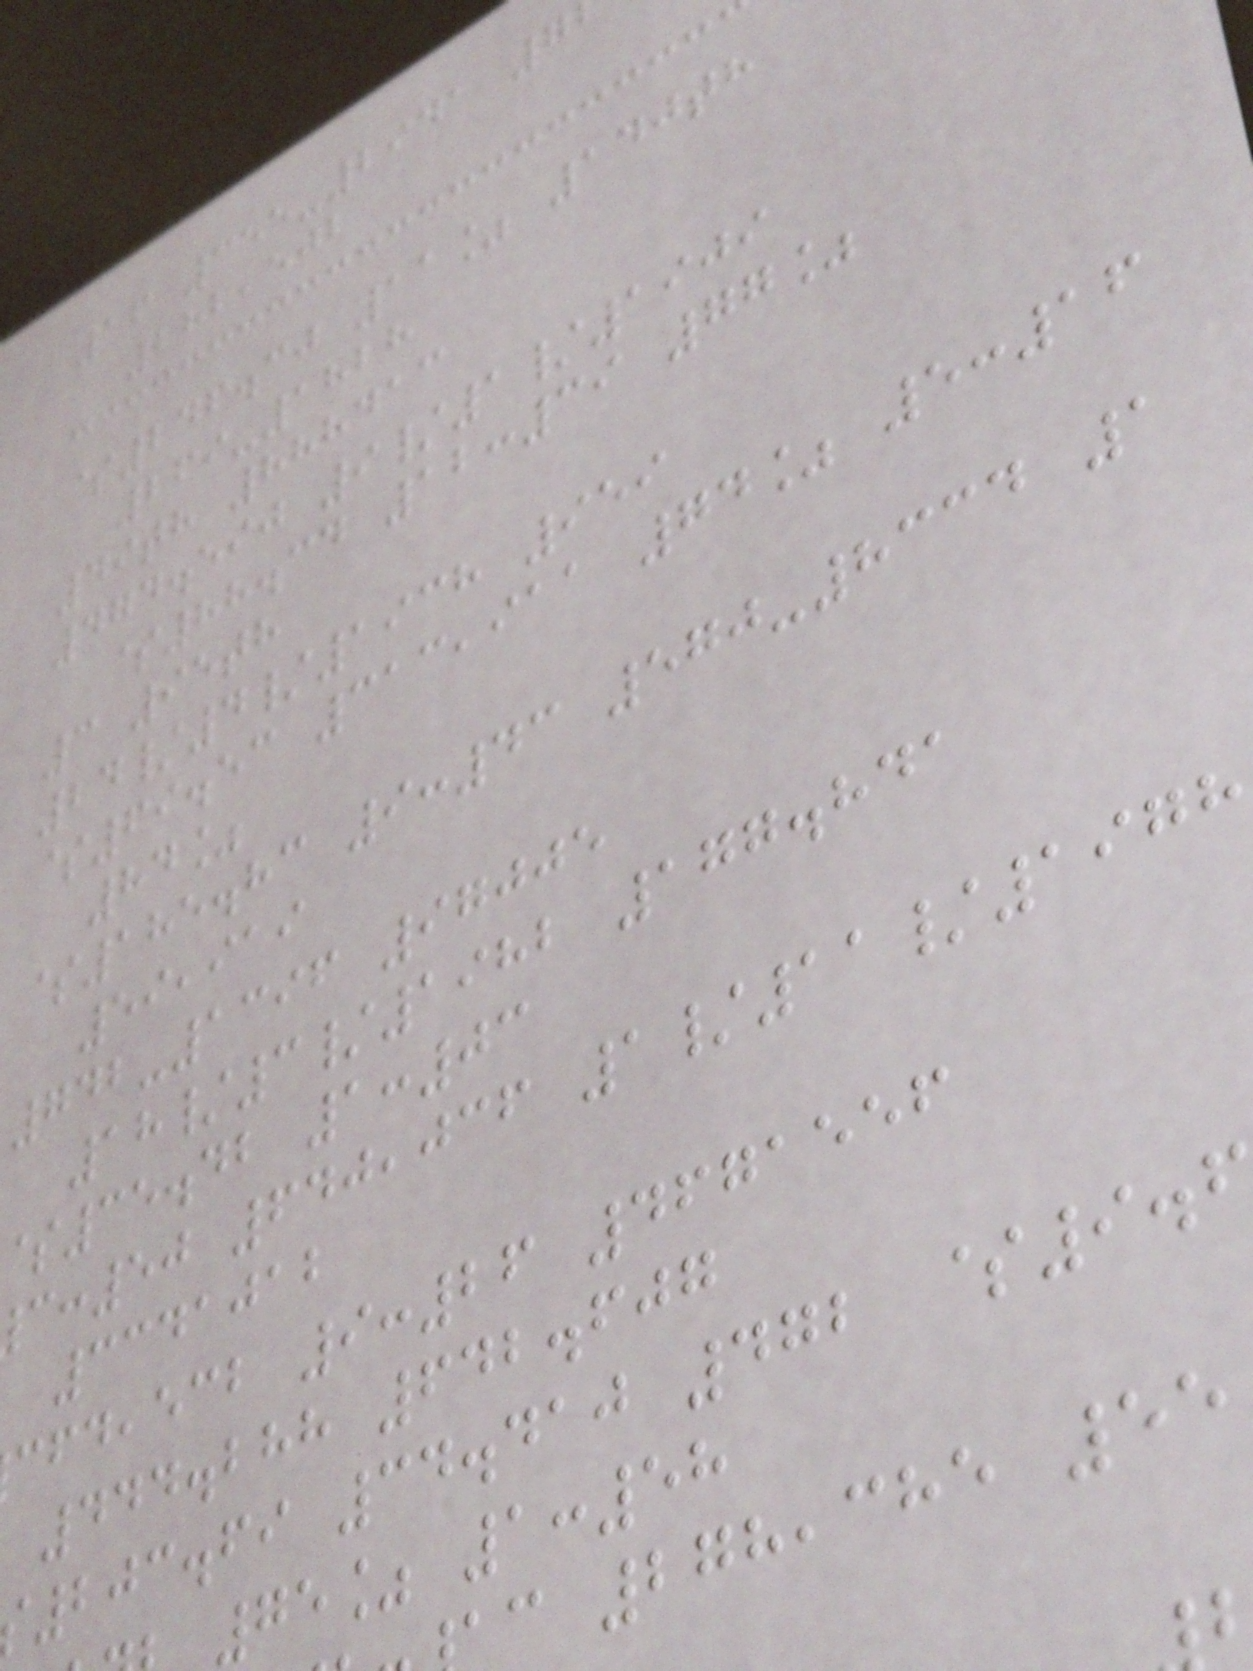16 355-2941 7
282,502
$246.30 11% 140th
269-1828
49th 888413
474.590 9/1/1909
$88.34 12:39 77%
3 95th
24/4/1938 959
$69.53 313,911 74% 5:16
84%
$185.83 9:43 570-8334 1
59,919
742-1396 97005
18/3/1982 177.841
35.42 1:03
:50 640,036 1/11/1978
3341012
,ecb 9:26 4671556
444.288 642.607
203.69 34.410 472 $9.
75% 1:58
c 278,385 55
